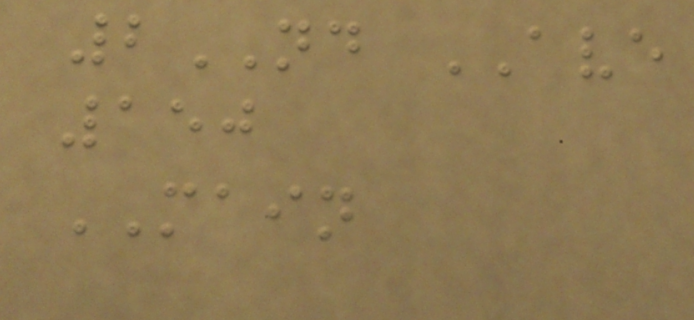2ND AVE
150
MAIN
